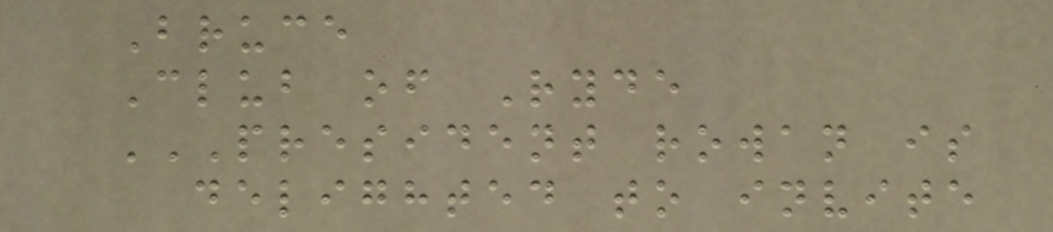Bruce
Club of Ryde
PRESIDENT ROWAN IS
DELIGHTED TO INVITE
